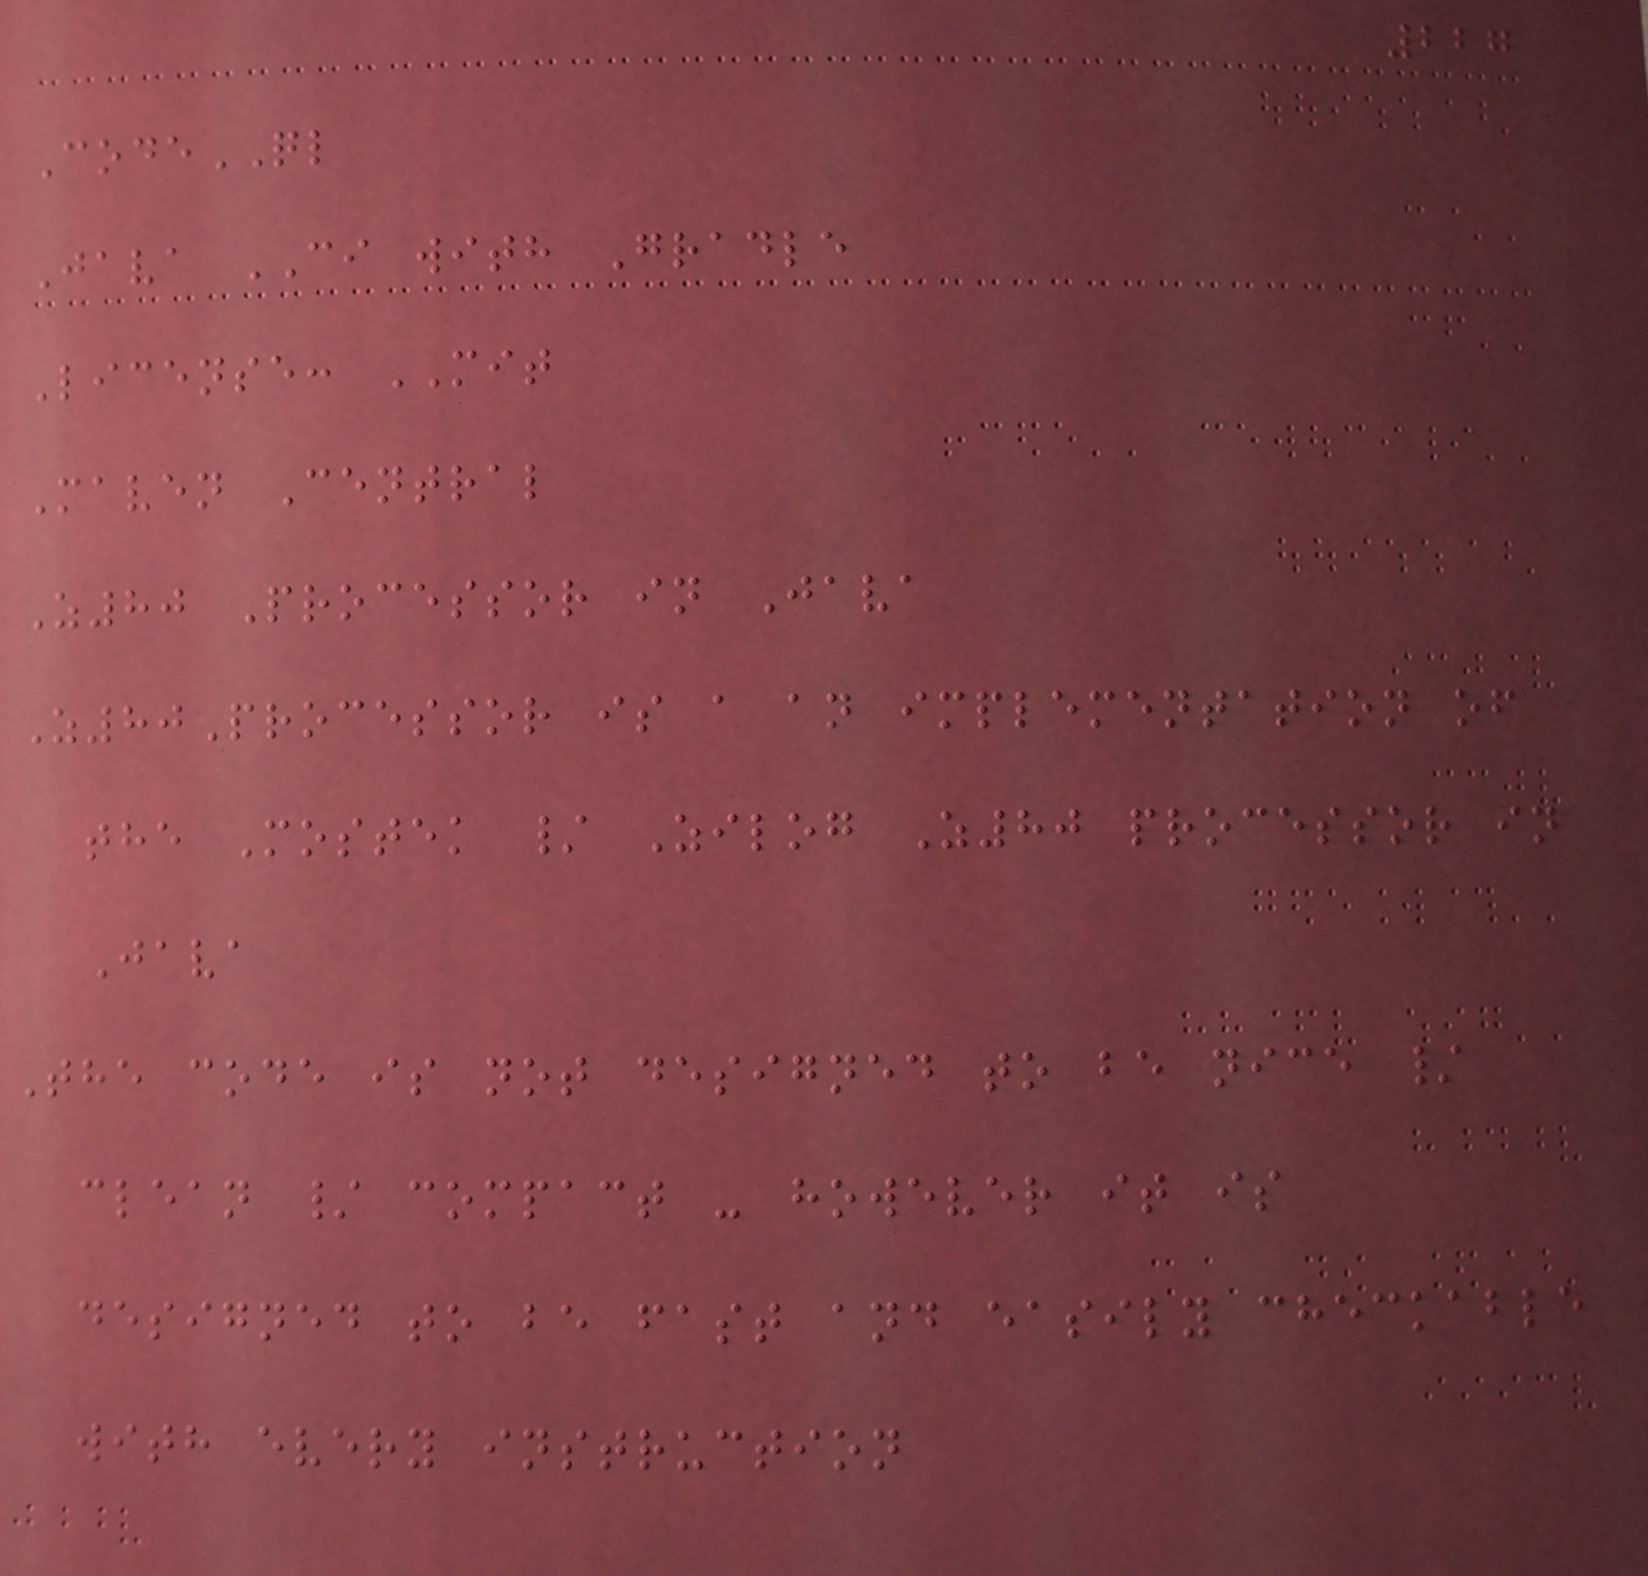227
CodeQL
Java CI with Gradle
License: MIT
Maven Central
Z80 Processor in Java
Z80Processor is a an implementation of
the Mostek / Zilog Z80 processor in
Java
The code is not designed to be nice /
clean / compact - however it is
designed to be fast and easily checkable
with every instruction
